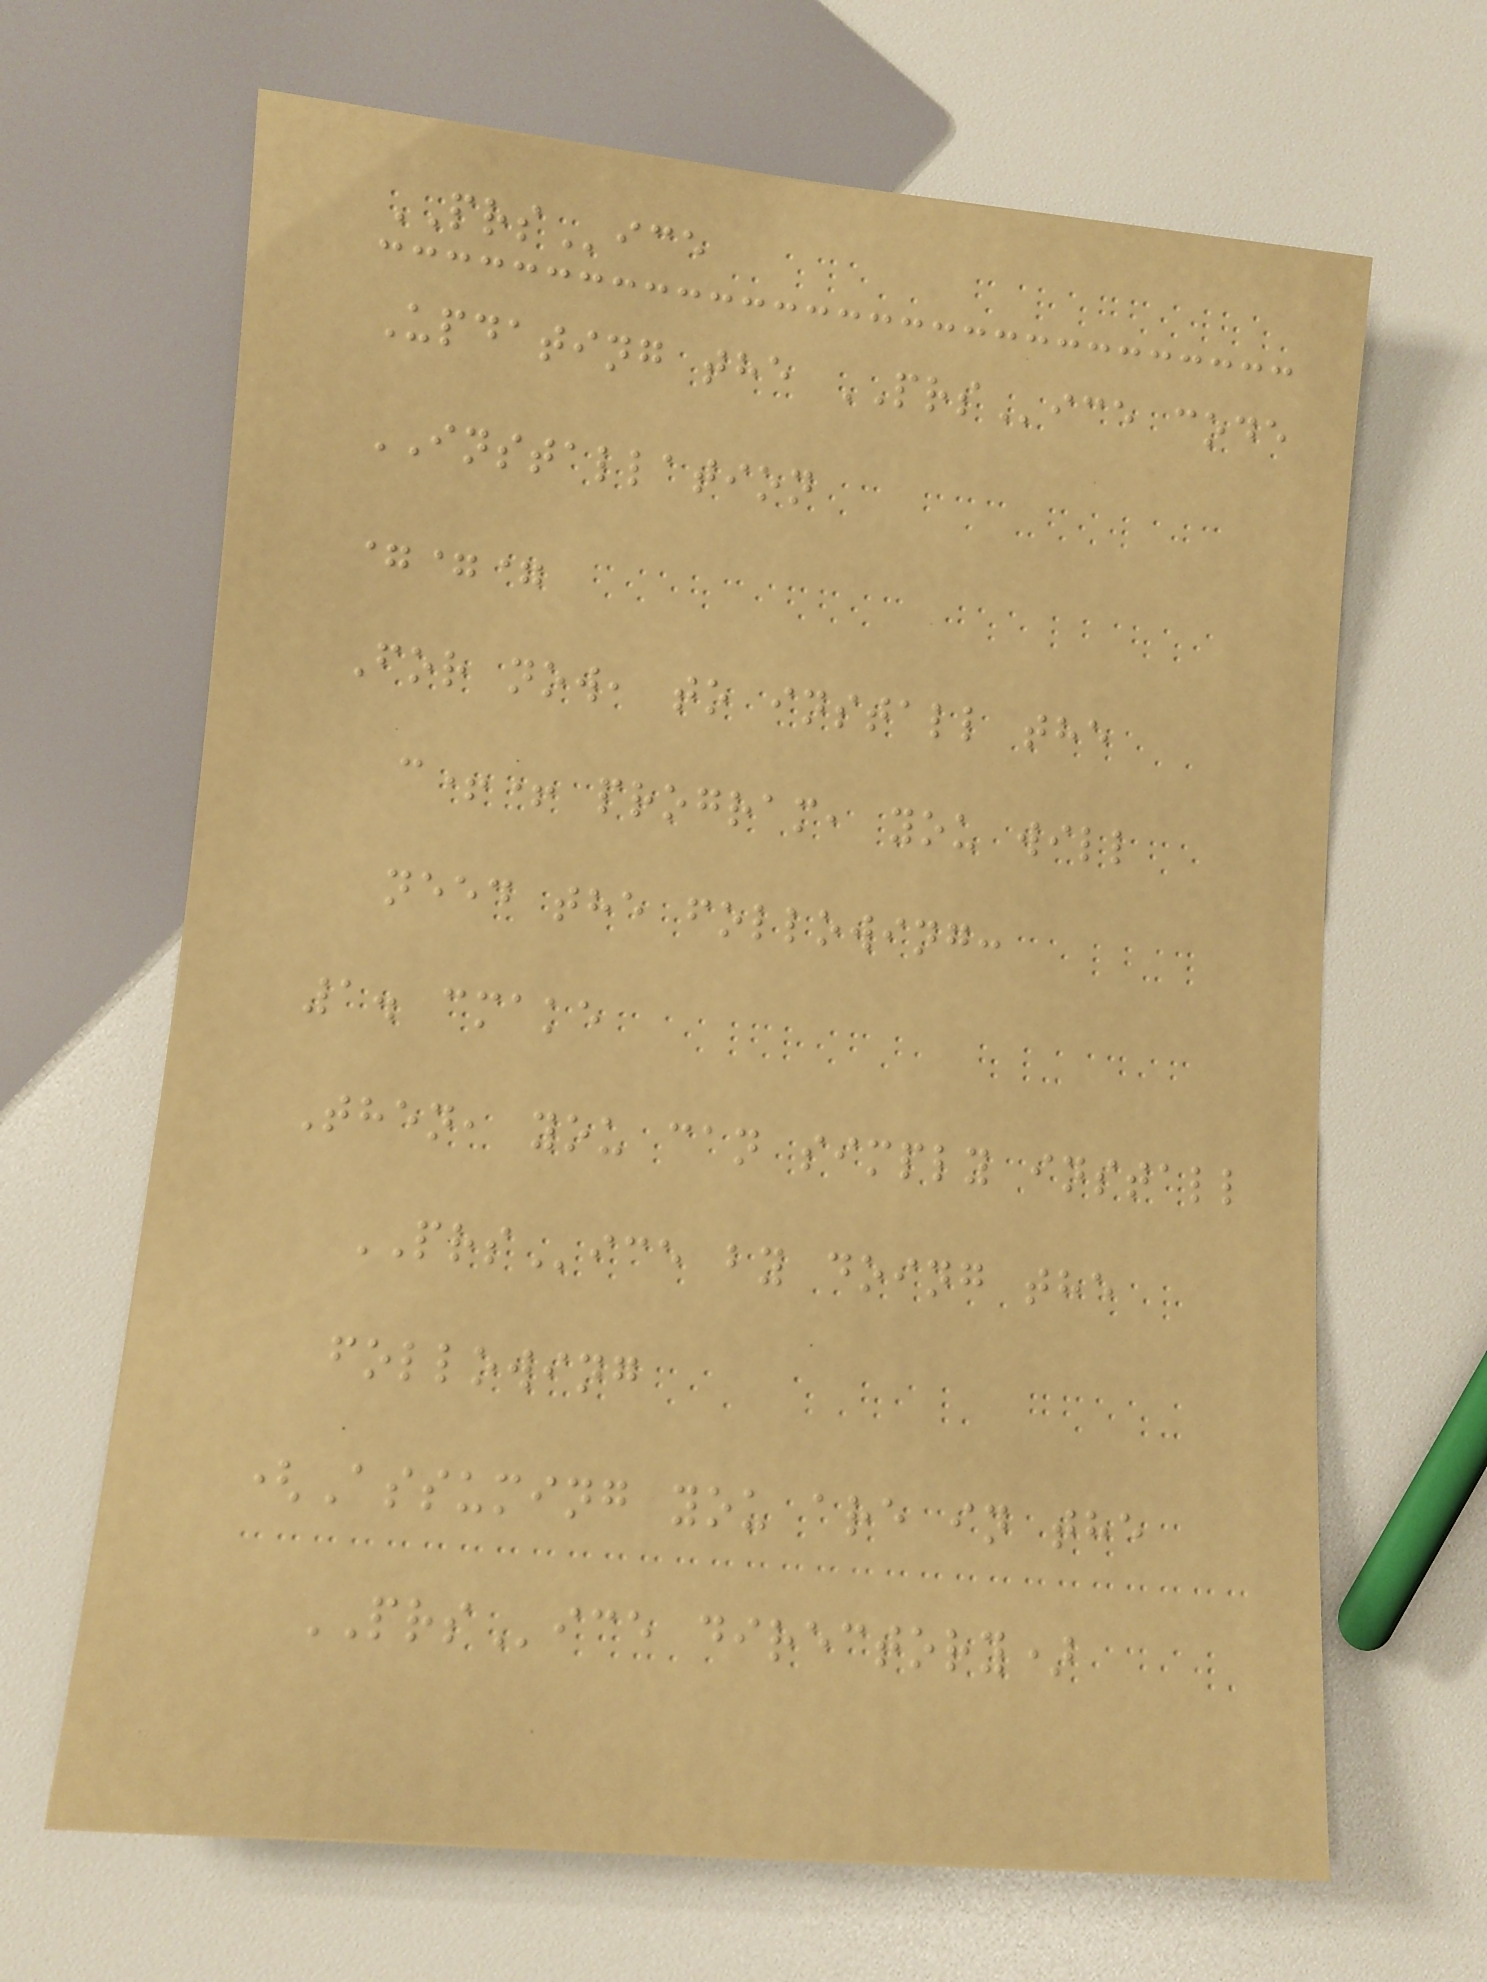PRSice
Updating the PRSice code
INSTALLATION
===
For now, to install the
c++ program, you will
need the following:
1. cmake
Then, you can simply install
PRSice by doing the
following
(Assuming you are in the
PRSice directory)
